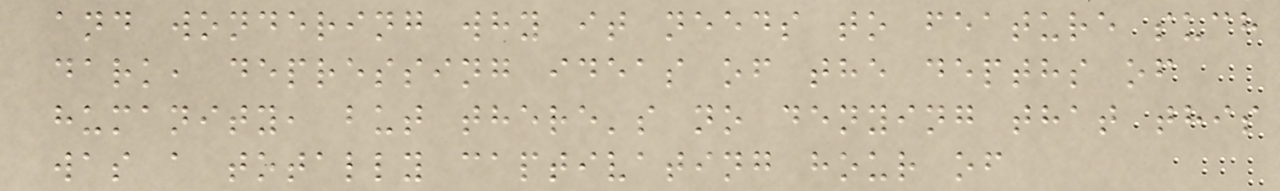and wondering why it needs to feature such
dark, depressing ideas of the depths of
humanity, but there's no denying that this
was a totally captivating hour of
